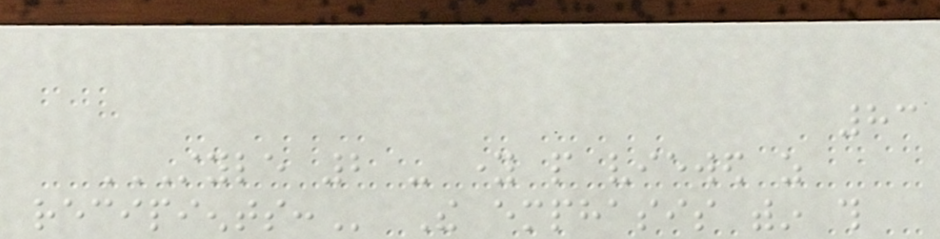83
STYLE 2 - YOUNG PEOPLE VIEWED AS
RECIPIENTS: The emphasis within this
